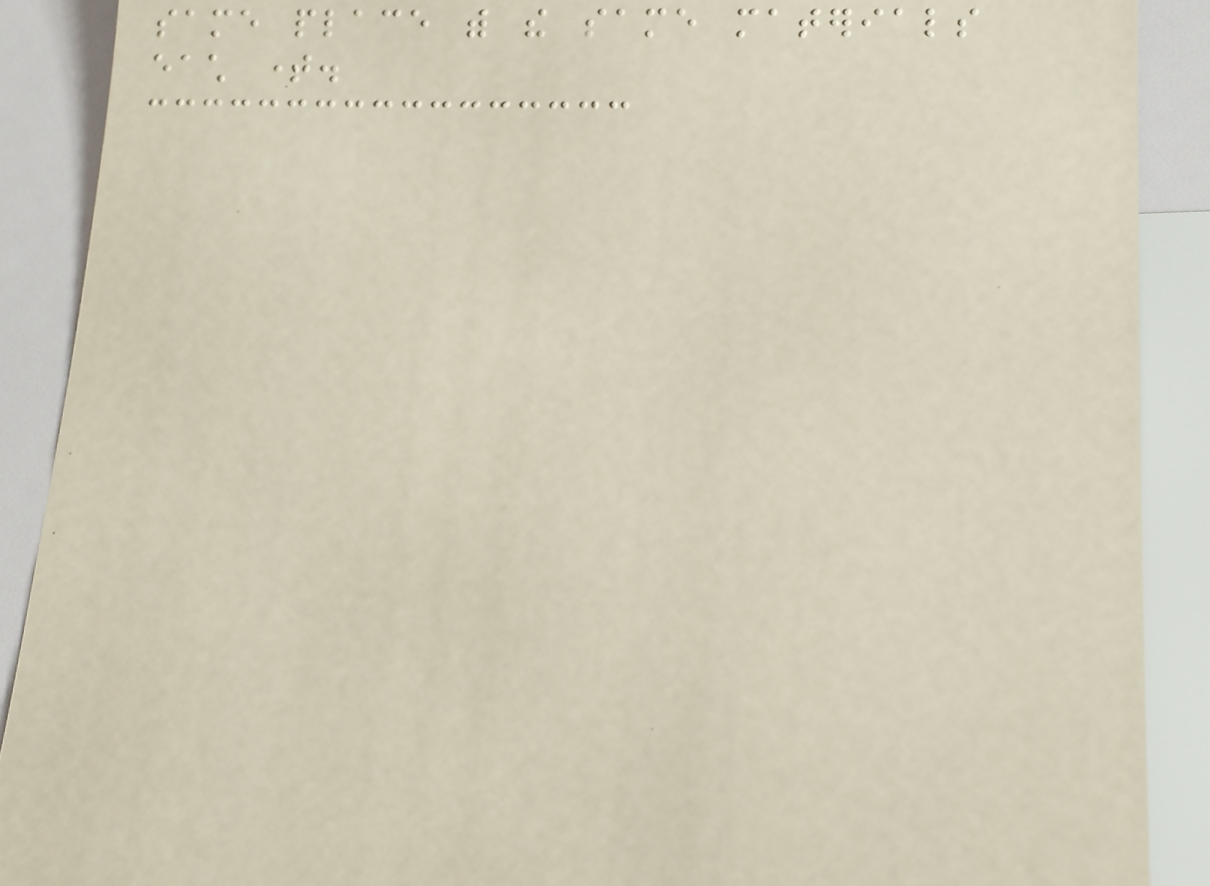same place with the same materials
each time.
